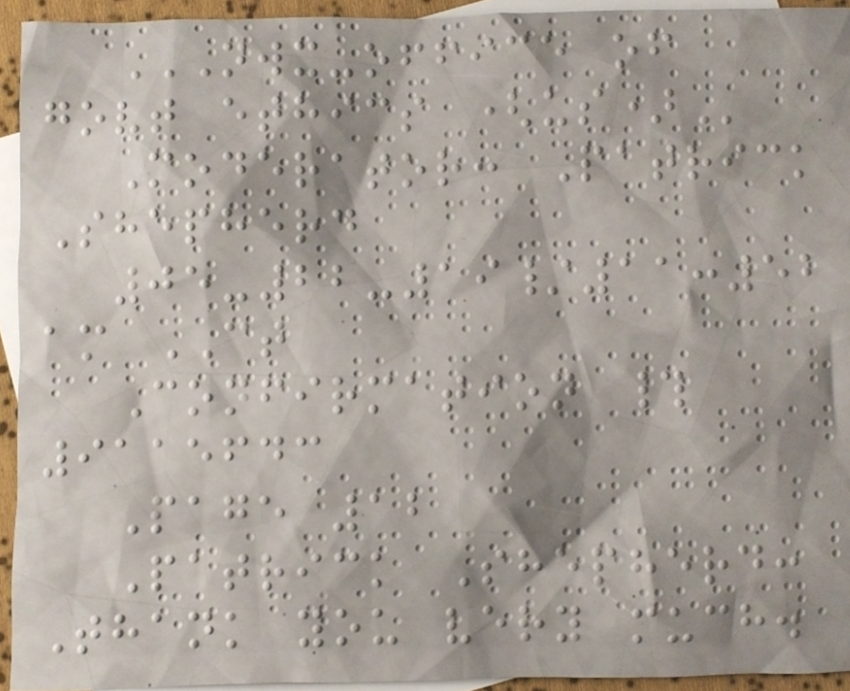NWX-OFFICE OF
GOVT ETHICS (US)
Moderator: Patrick
Shepherd
05-22-19/11:52
am CT
Confirmation #
9115643
Page 12
Patrick Shepherd:
Thank you very much.
